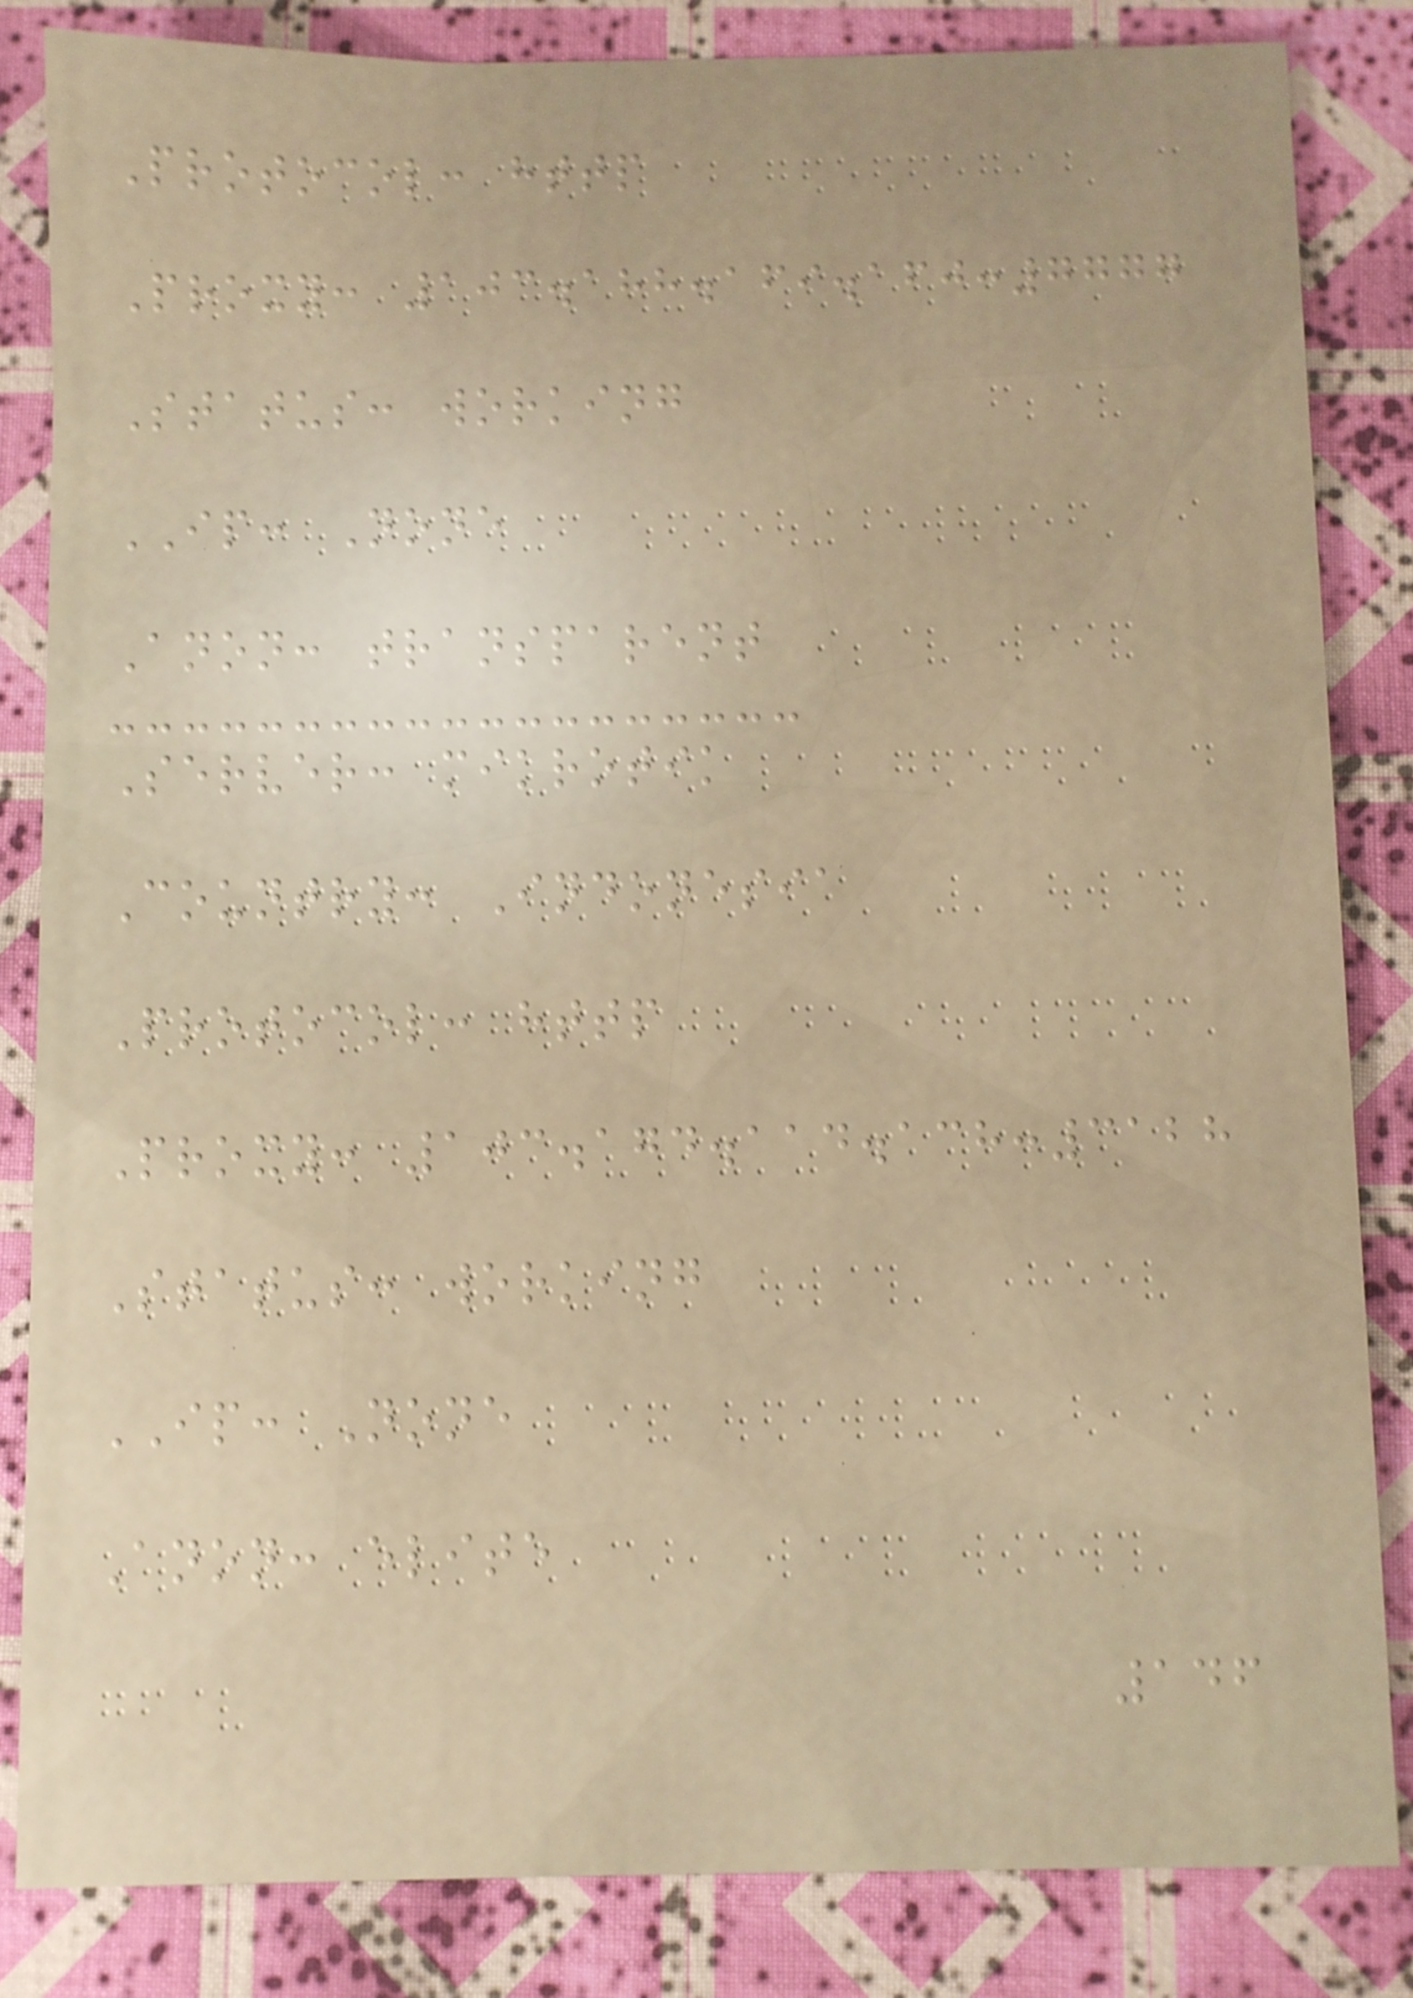Protocol: http
Proxy: 103.188.169.160:7777
Status: working
IP: None
Anon: transparent
Server: mikrotik
Country: Indonesia
Protocol: http
Proxy: 103.174.114.138:3128
Status: working
IP: None
Anon: elite
146
